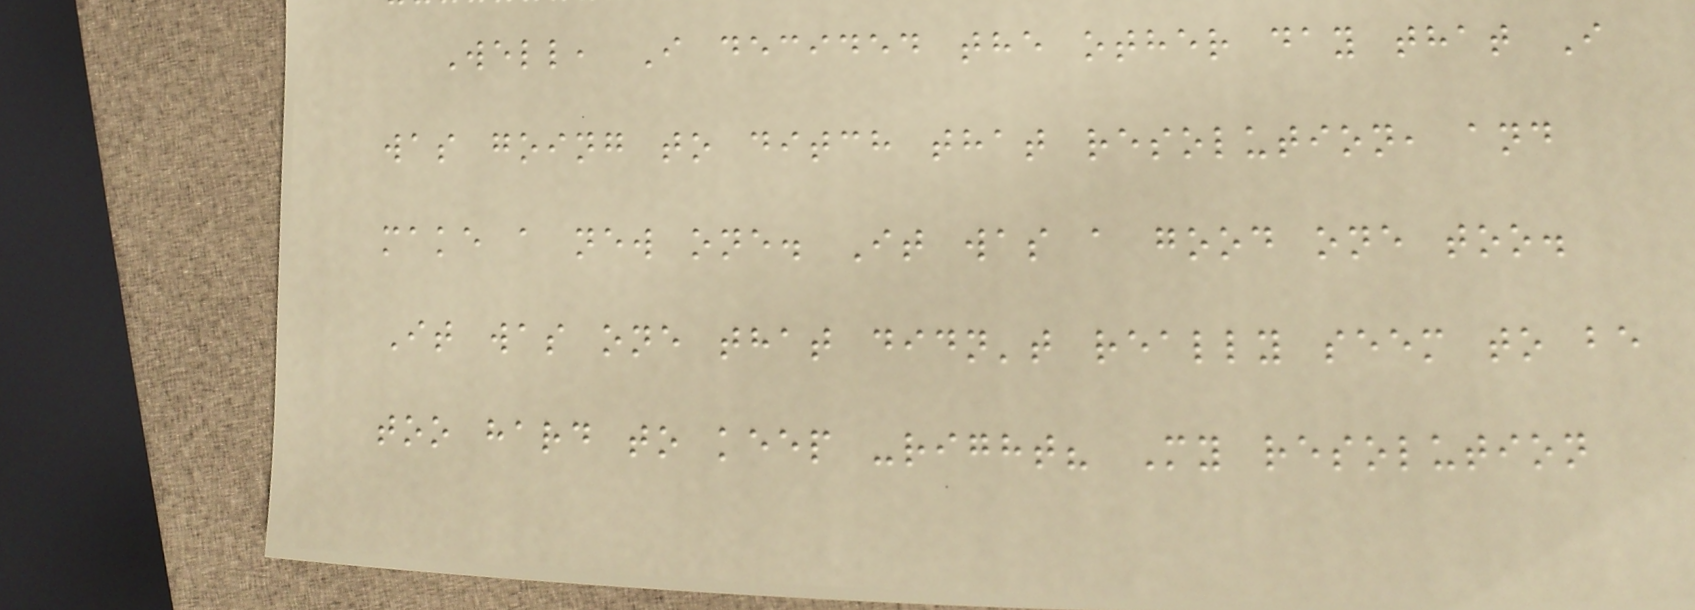Well, I decided the other day that I
was going to ditch that resolution, and
make a new one. It was a good one too.
It was one that didn't really seem to be
too hard to keep -right? My resolution
